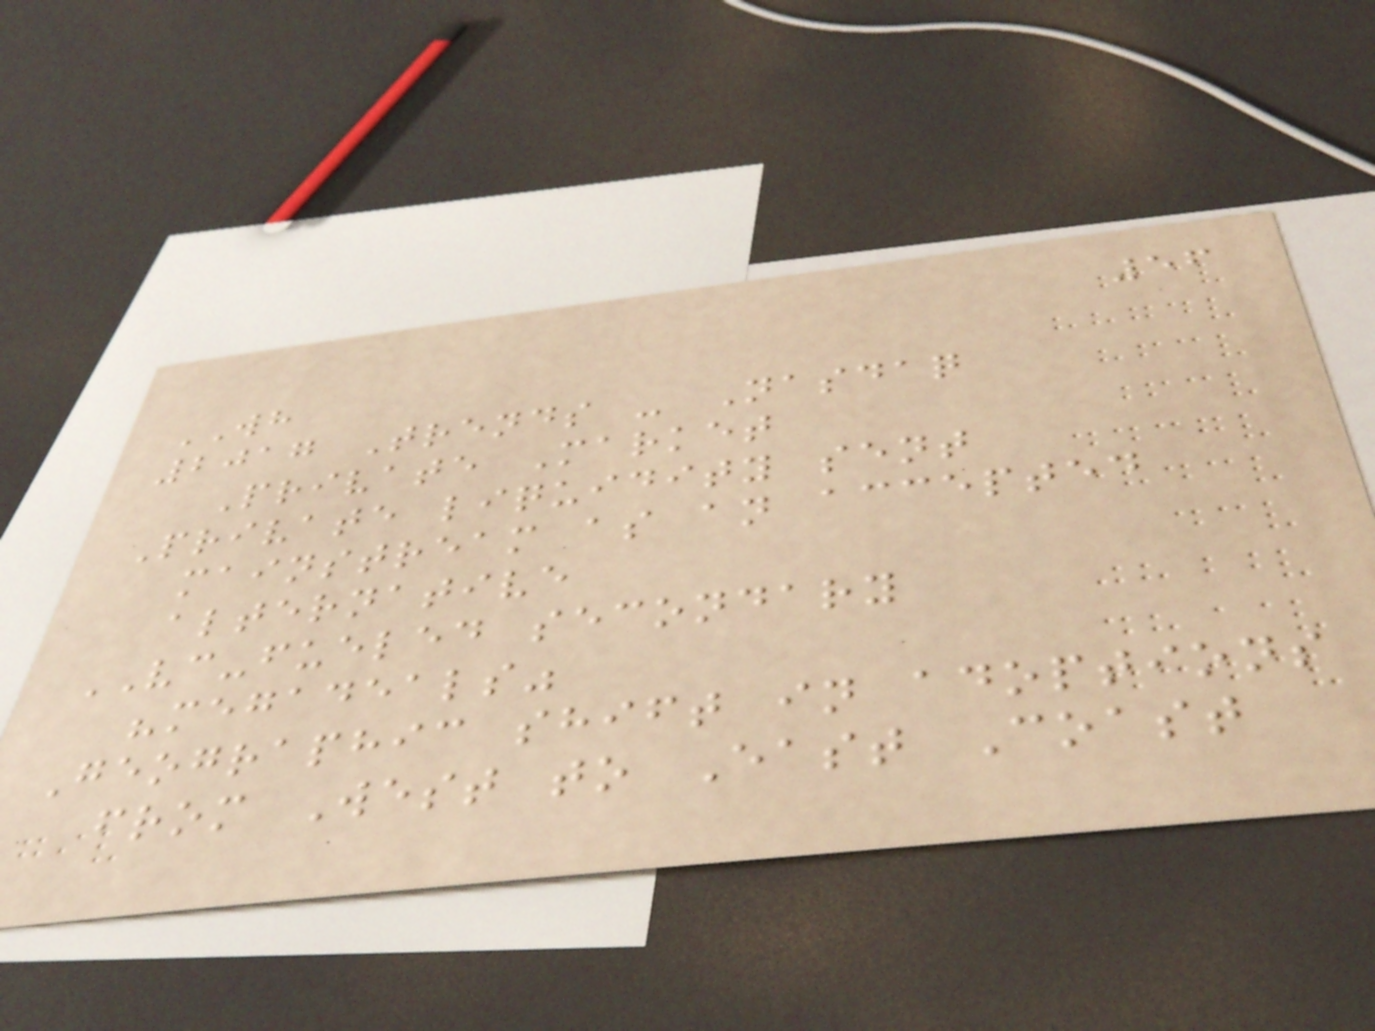56
WH
2017 Trends - Nasdaq
Private Market
Private liquidity sent
mainstream as an accepted
alternative
VC-fueled secondary
"megadeals"
Geographic shift in adoptions
from West to East Coast
